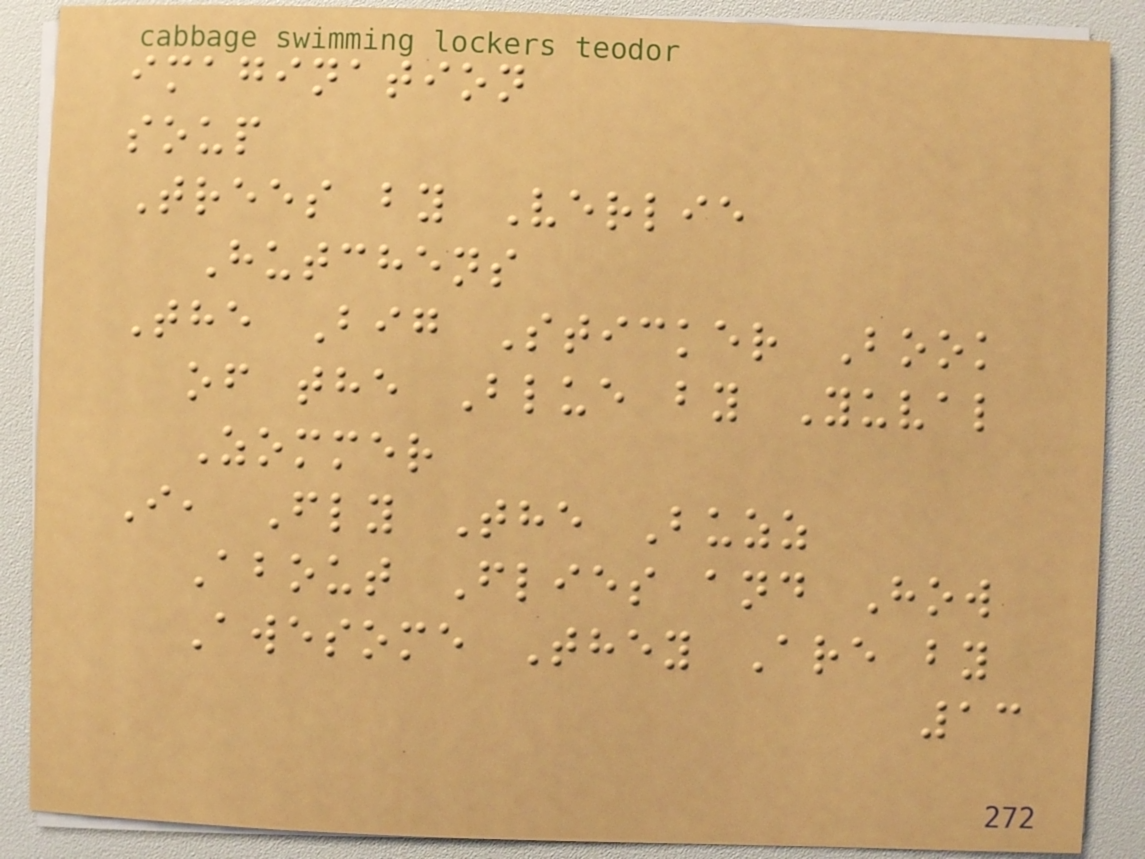imagination
soup
Trees by Verlie
Hutchens
The Big Sticker Book
of the Blue by Yuval
Zommer
I, Fly The Buzz
About Flies and How
Awesome They Are by
13
